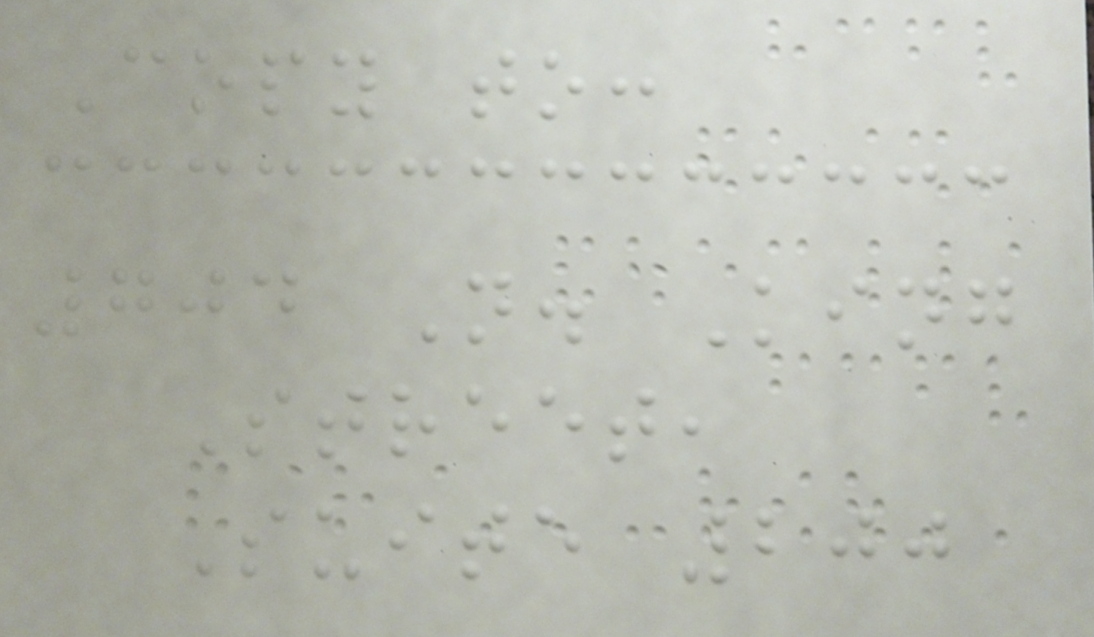Copy to:
704 N. King
Street,
Suite 200
